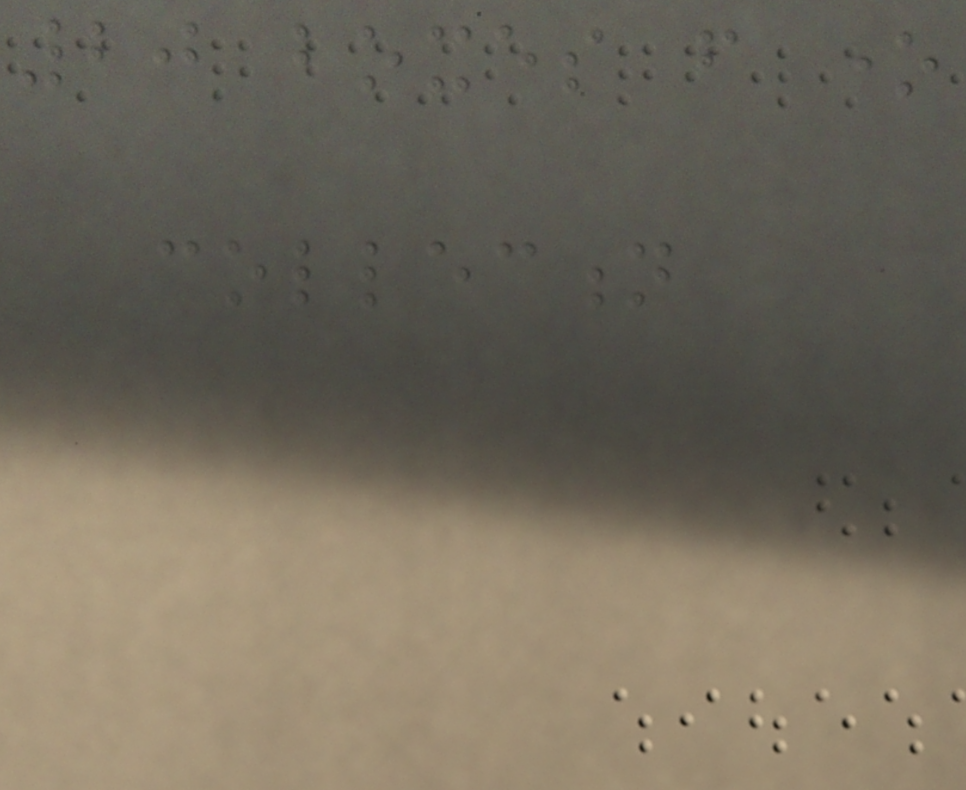20 boxes from one
collection
